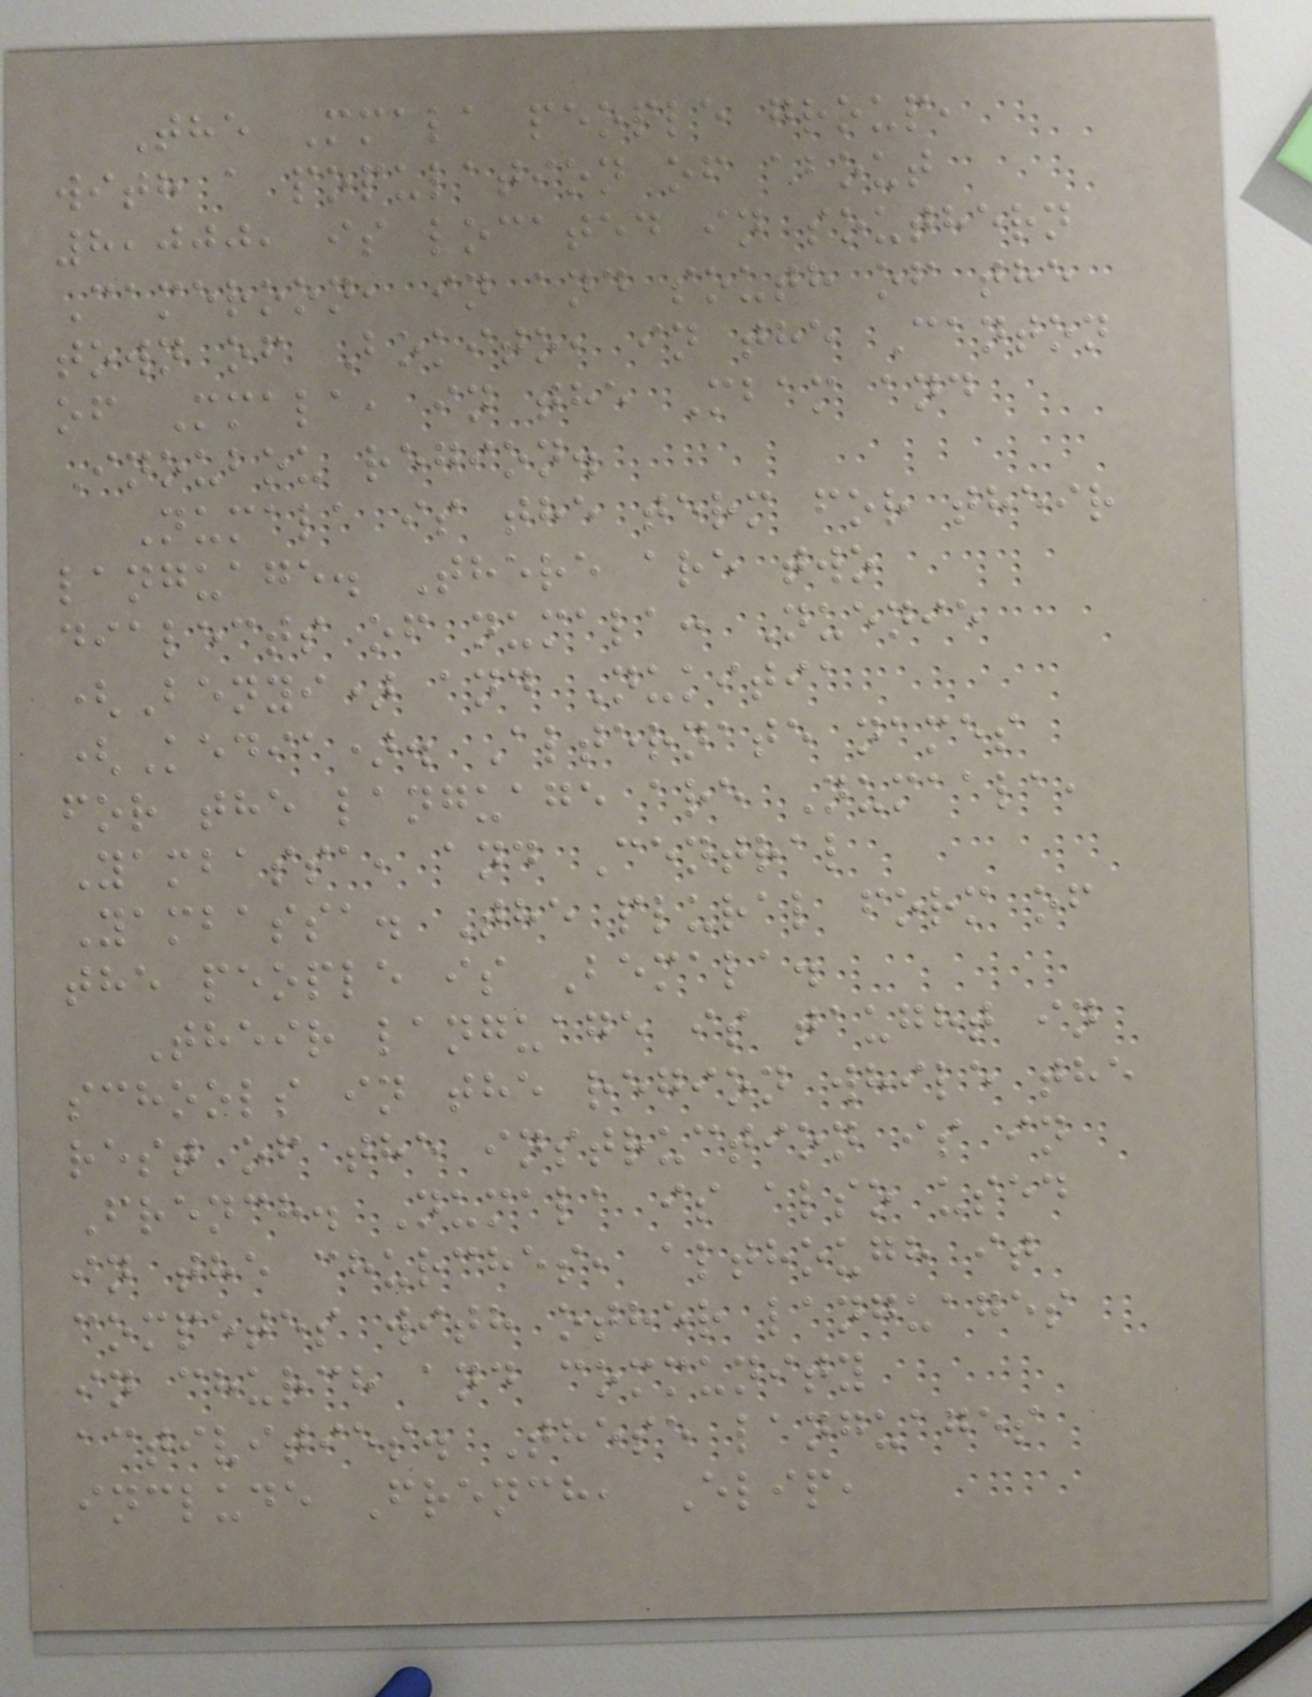The Mmala people group,
with a population of about
8,000, is located in southern
Cameroon, in and south of the
town of Bokito, in the Canton
of Mmala, in the Mbam and
Inoubou region.
Numala is the term for their
language. There are two
dialects of numala: Nuenie
(Benyi) and Nukitia
(Kedia). Alternate names
for the language are Numaala,
Yambassa, and Central
Yambassa. The plural form of
the people is Bemala.
Their language is taught in
schools in the region while the
rest of the instruction is in
French. Numala is also used
in the churches, although it
competes with other languages
in church and community
activities. These languages
include French, Elip,
